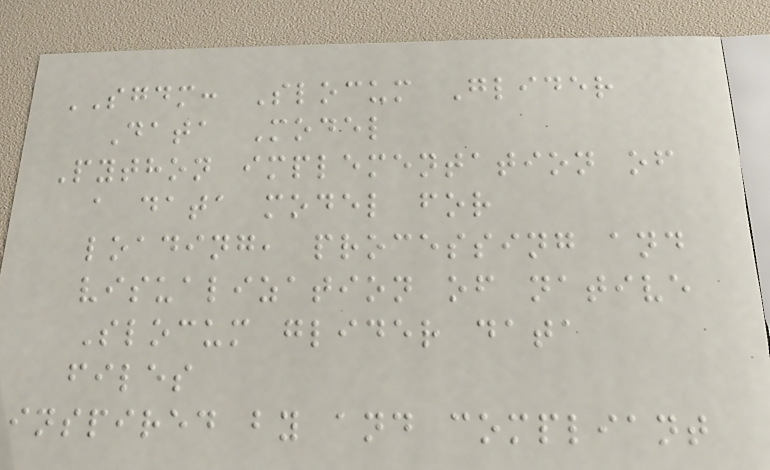SGDM: Slocum Glider
Data Model
Python implementation of
a data model for
loading, processing and
visualization of native
Slocum glider data
files
inspired by and compliant
